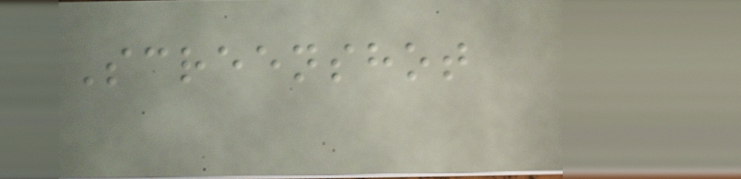Screenshot
